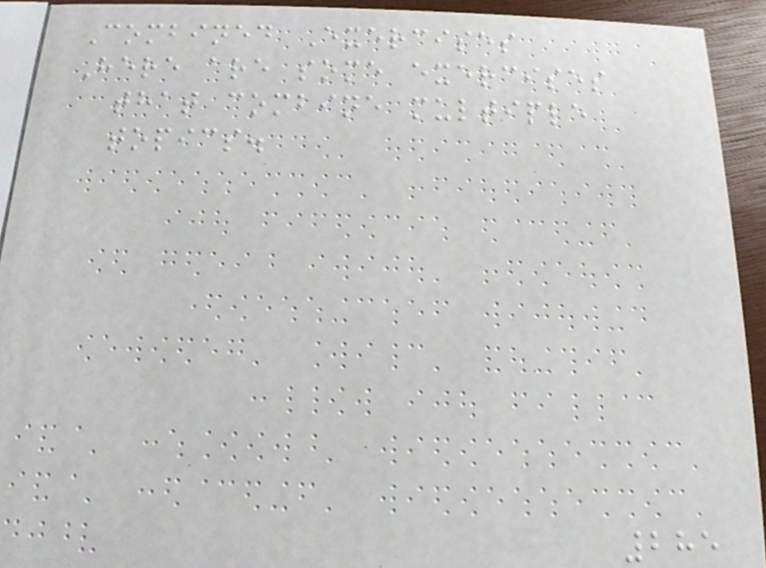Combined Exercises
Here are some exercises
that combine multiple
topics.
285
